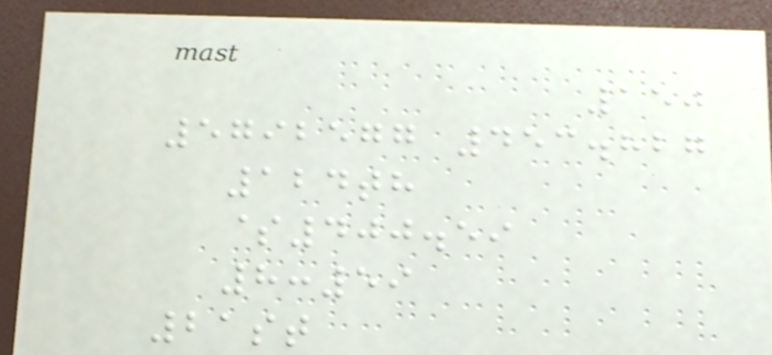150
5792577 453.827
124th
$400.59
8:59
21st
